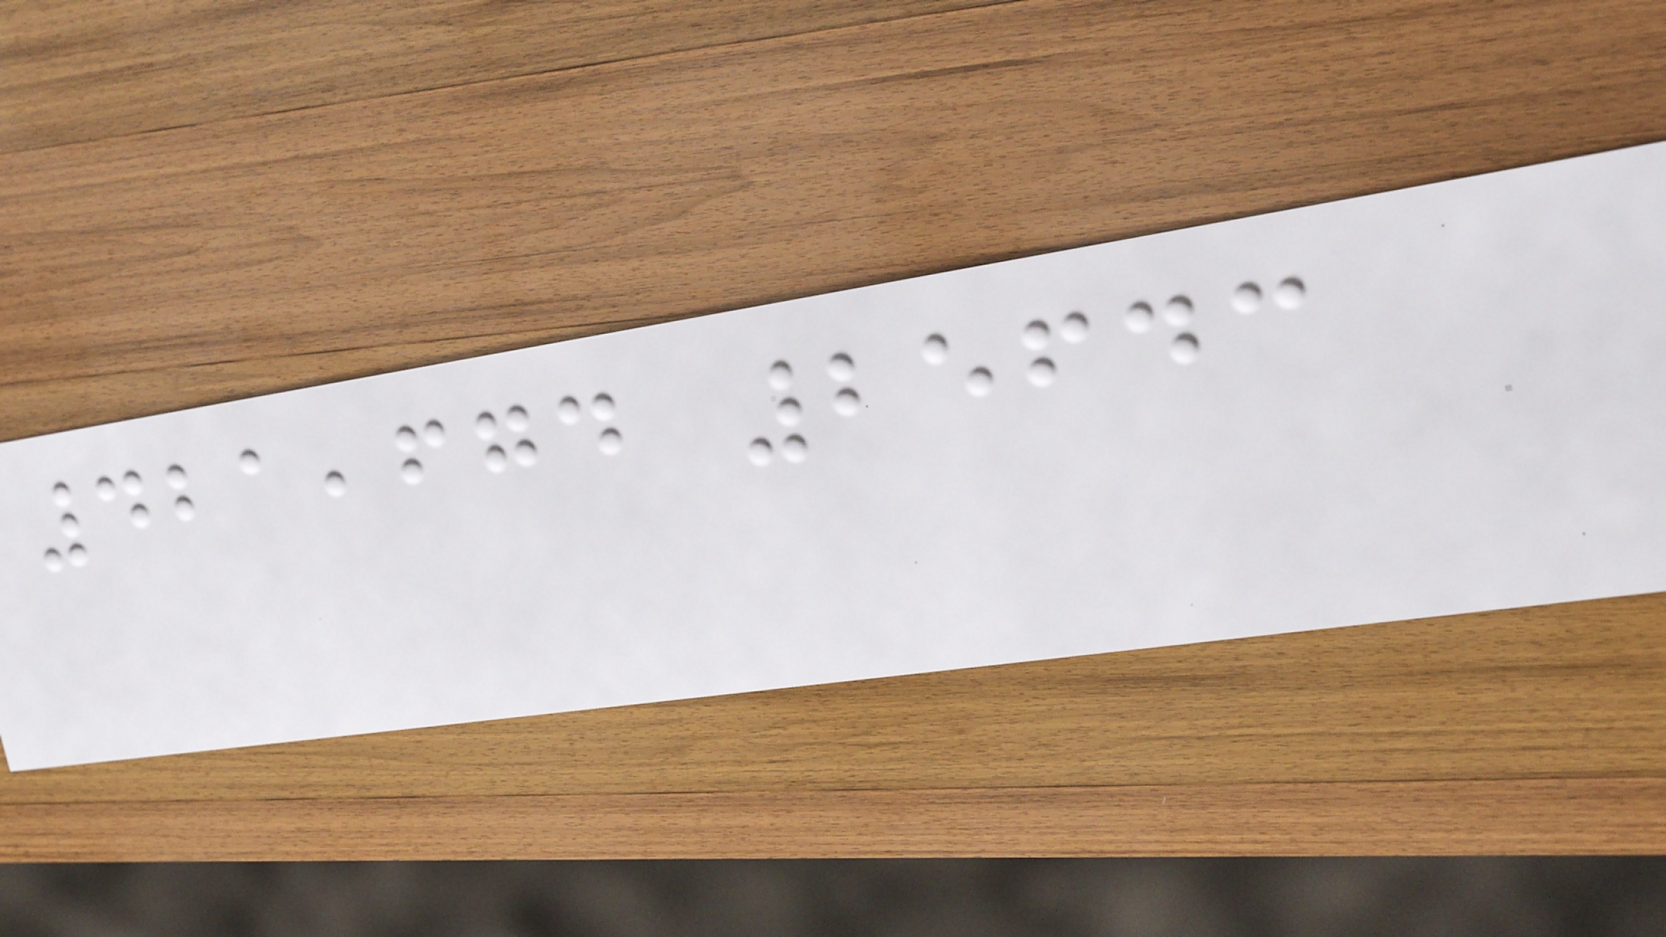421,674 25643
